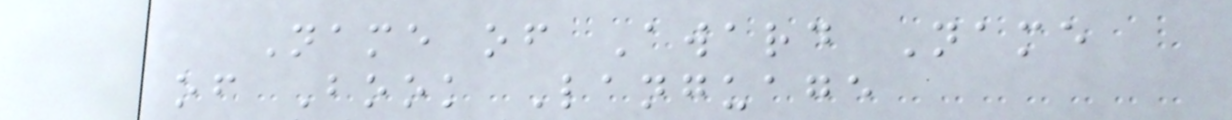Name of Award Name
of Book Language
